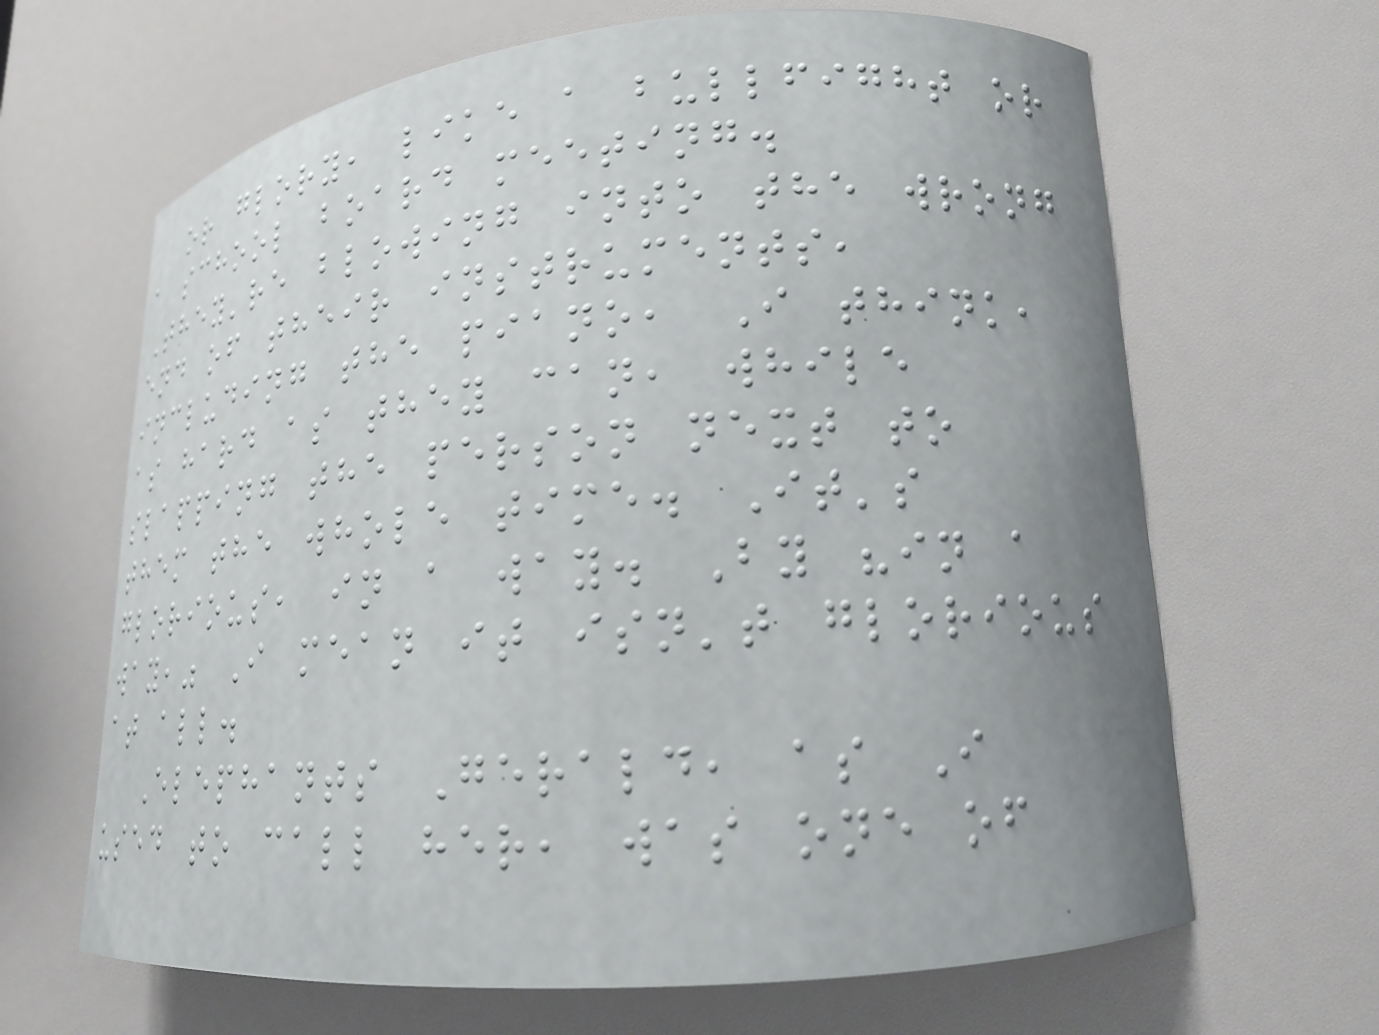or glory, like a bullfight or
a school board meeting.
They're blowing into the wrong
end of their instruments,
including the piano, I think,
as hard as they can, while
slapping the person next to
them the whole time. It's
glorious, in a way. By "in a
way," I mean it isn't glorious
at all.
Elephants Gerald, as I
used to call her, was one of
